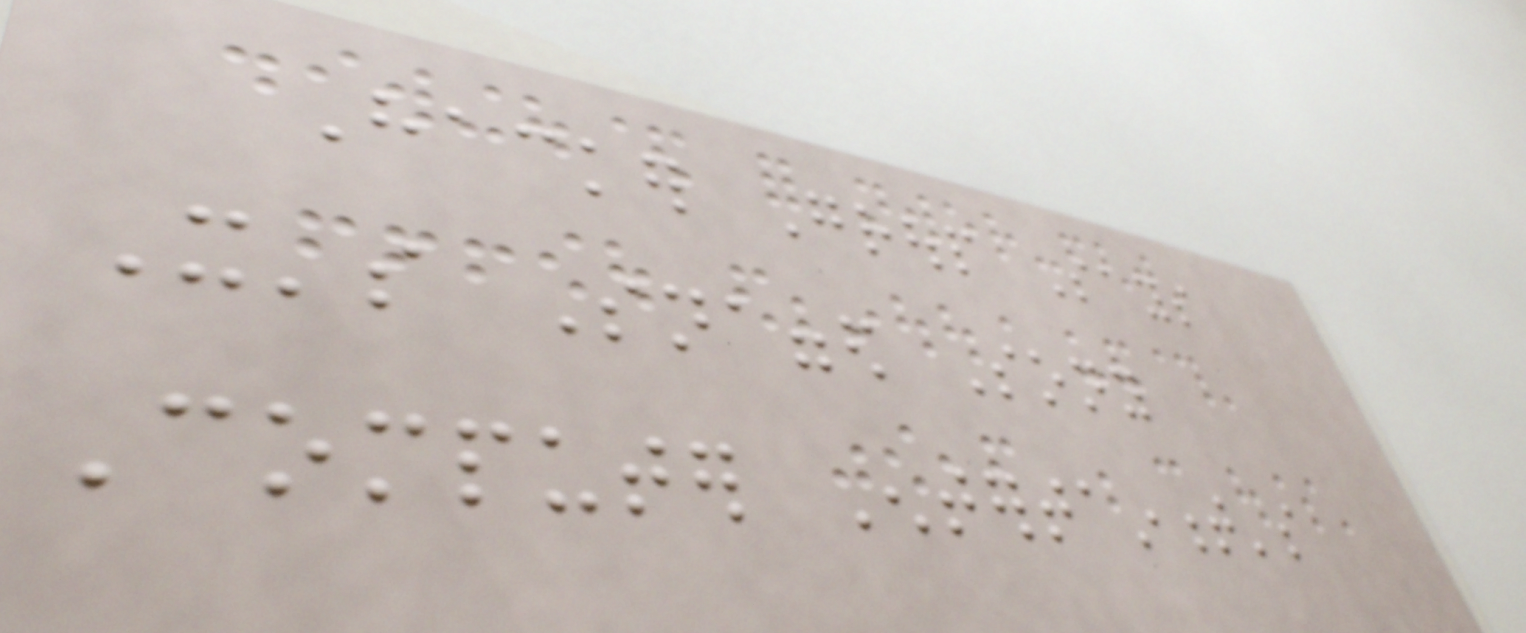Hacker Group Says
It's Snagged Sony
Computer Entertainment's
